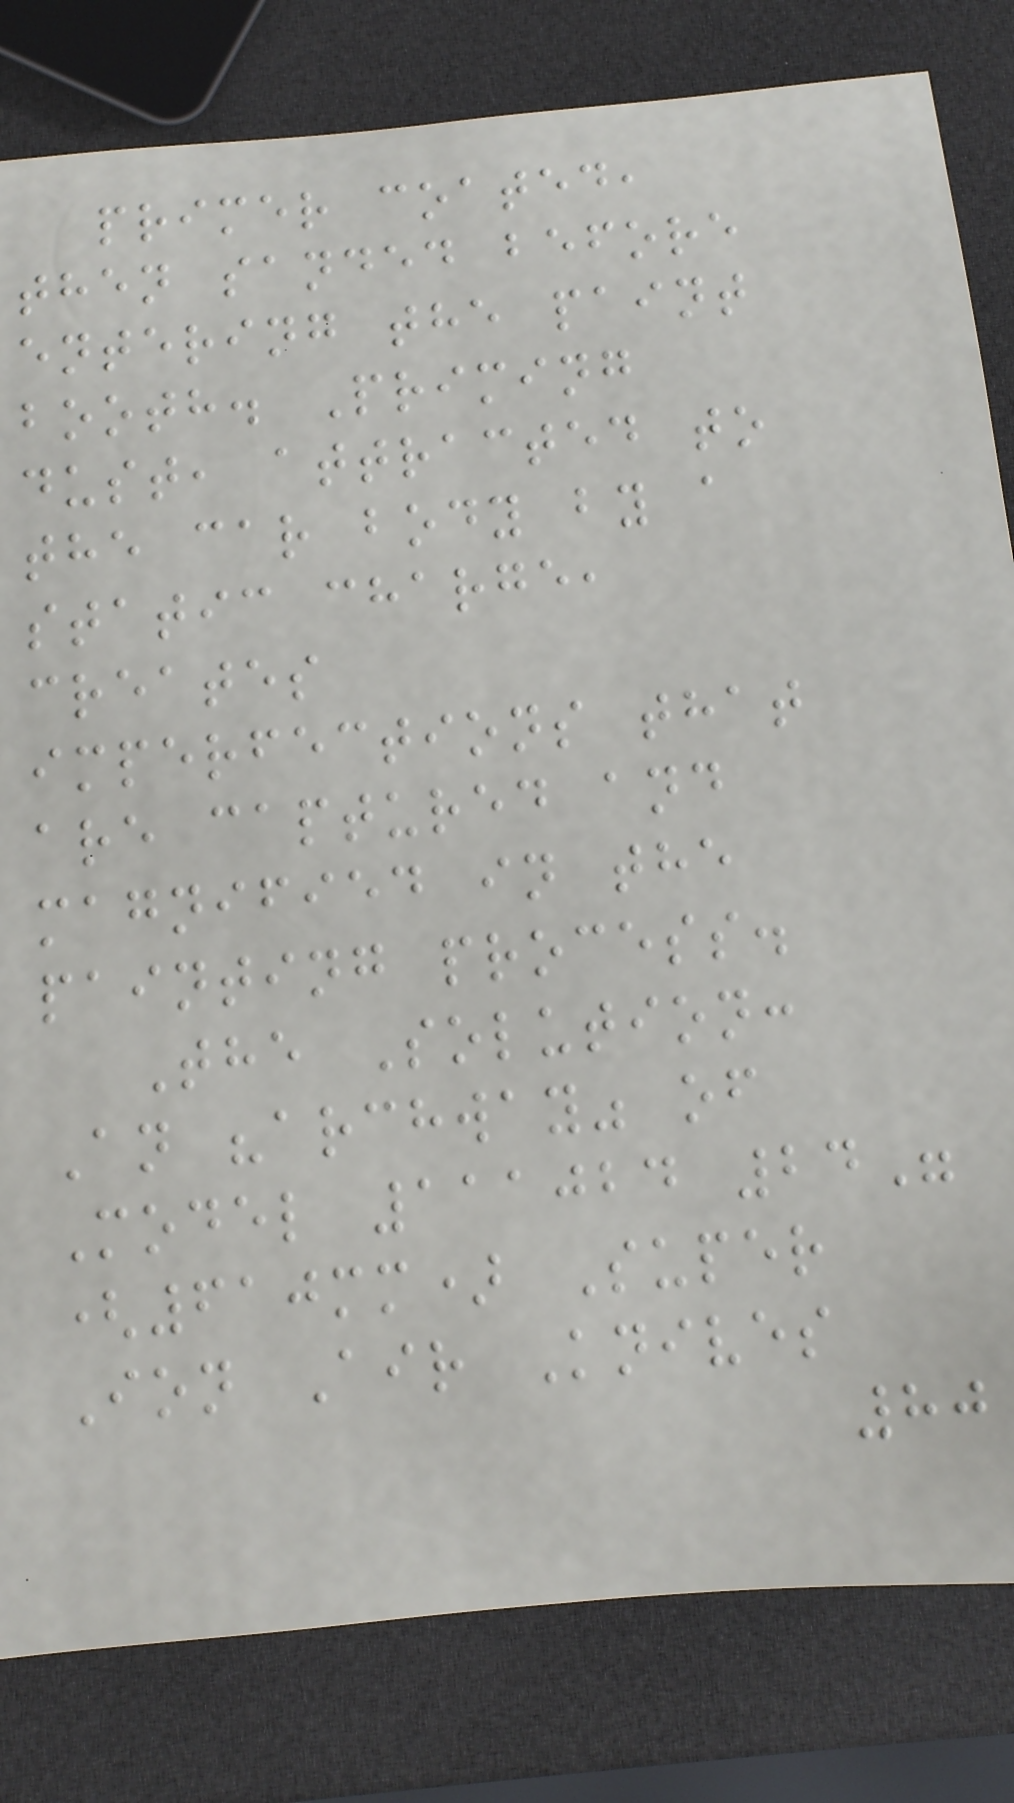primer coated,
then sanded before
entering the paint
booth. Priming
dust, attracted to
the car body by a
static charge,
creates
imperfections that
are captured and
magnified in the
painting process.
The Solution:
An "archway" of
Model 111024 24"
(610mm) Super
Ion Air Knives
80
